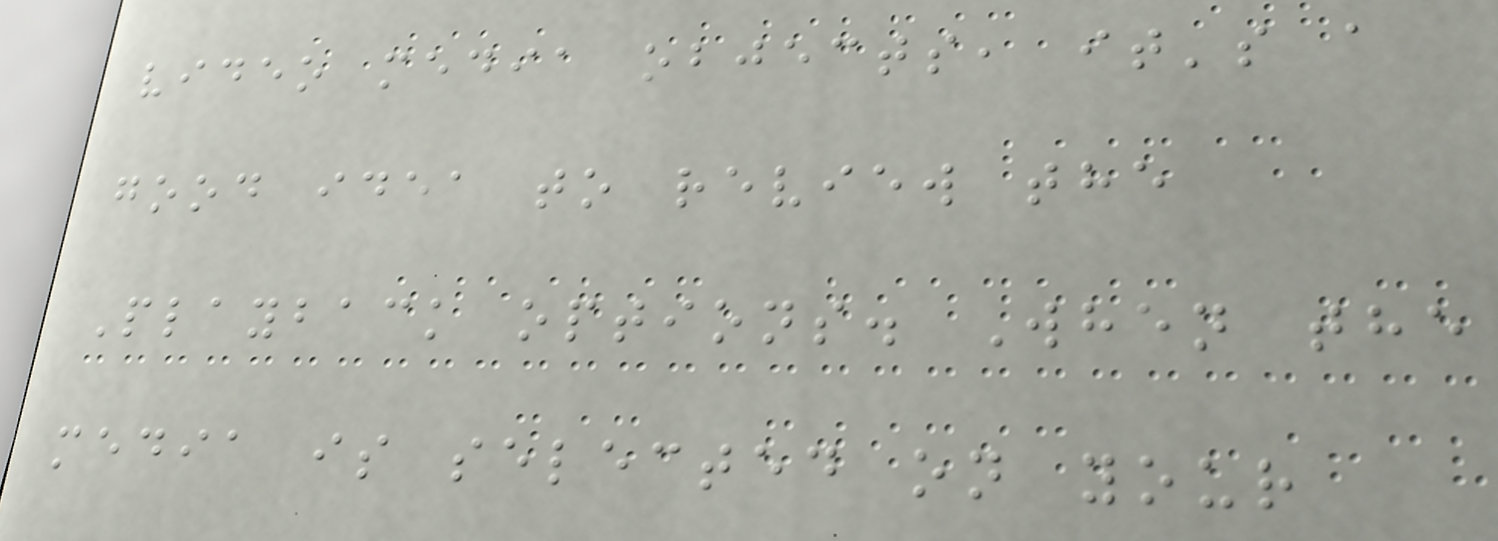video media objects, it's a
good idea to review the
Playback options. When the
media is selected on your
